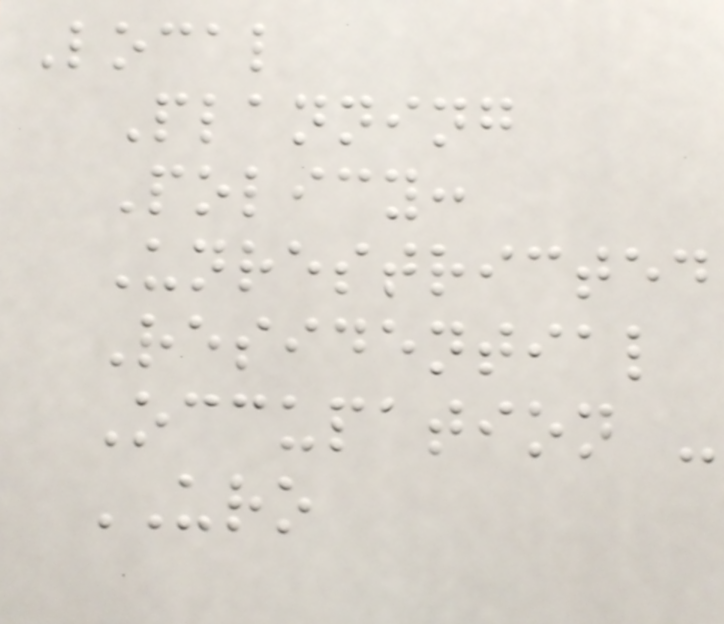Local
Planning
Policy:
Unrestricted
Residential
Occupation -
URO
